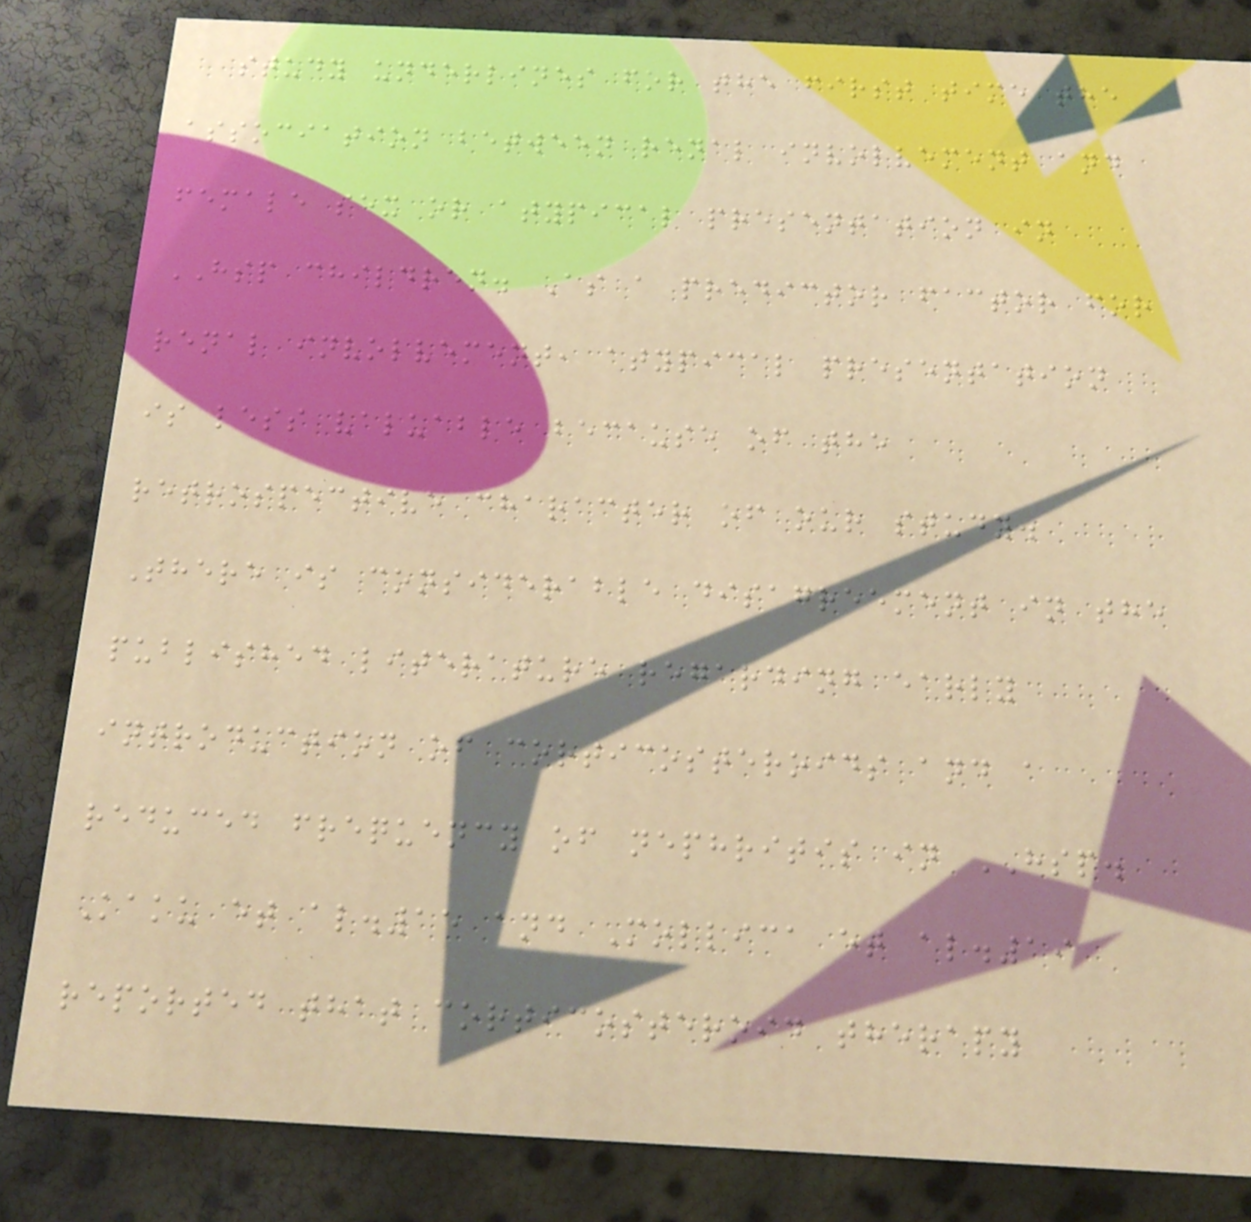study underlines for the first time the
association between renal involvement and
female sex or atypical presentation in
HSP children. As a predictor factor for
renal involvement, atypical presentation
is less valuable because of the
retrospective character of our study.
There is considerable disagreement in the
published literature regarding early
introduction of corticosteroids and a
reduced frequency of nephritis in HSP.
Kaku et al.15 and Mollica et al.19
reported that corticosteroid therapy
